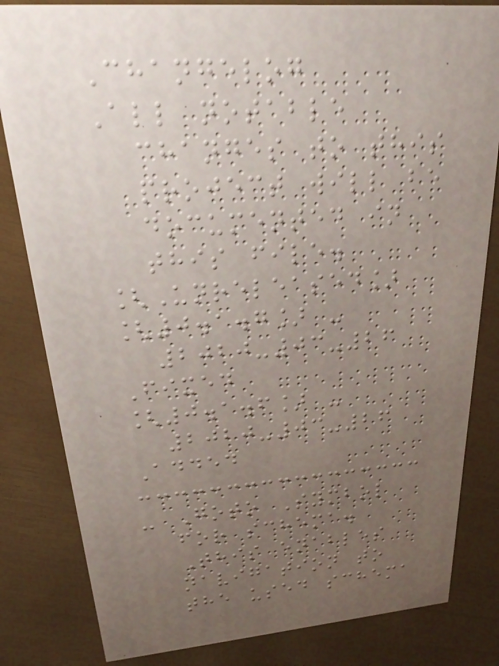Changelog
All notable
changes to this
project will be
documented in
this file.
[Unreleased]
[0.1.7] -
2020-03-26
Fixed
[0.1.6] -
2020-03-26
Added
- Goto Symbol
for schema.
This enables
navigation to
the used schema
